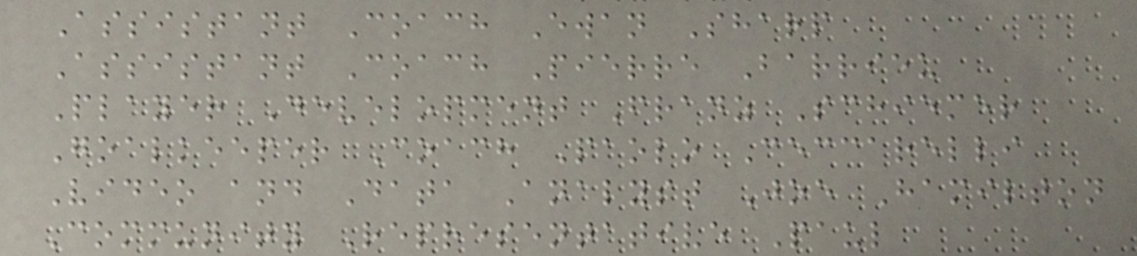Assistant Coach Ewan Sharp
Assistant Coach Pierre Barrieu
Player Development Franz Schiemer
Goalkeeper Coach Paolo Ceccarelli
Video and Data Analyst Joe Hamilton
Community Representative Paul
